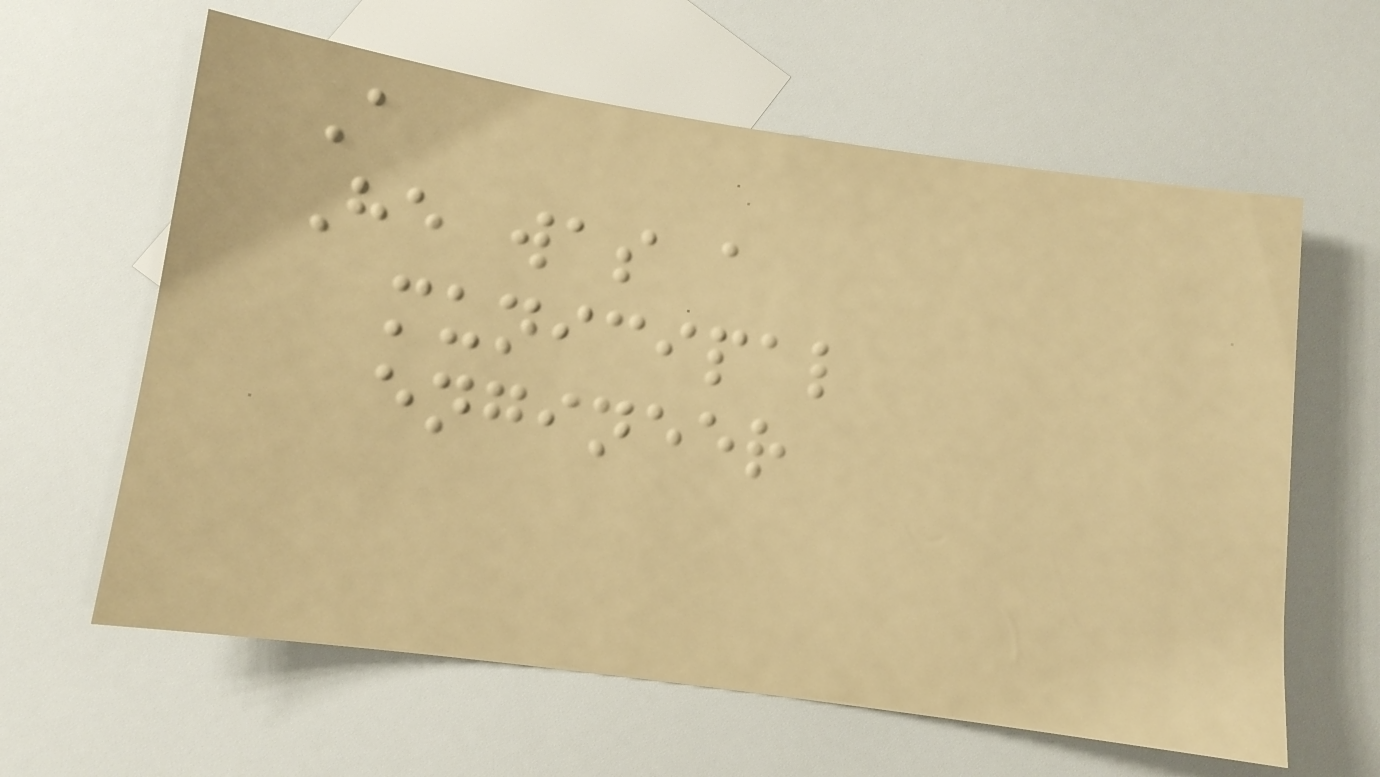A
He was a
municipal
engineer
